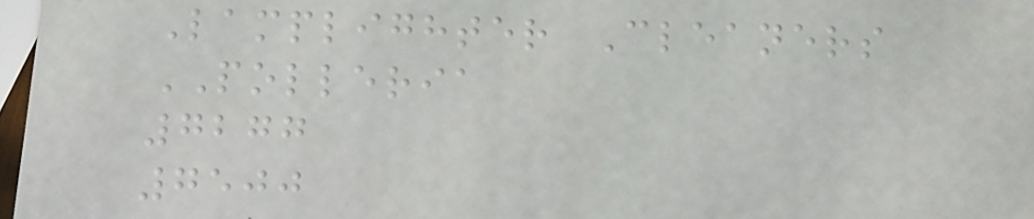Lamplighter Cleaners
POLLERIA
7277
7500
